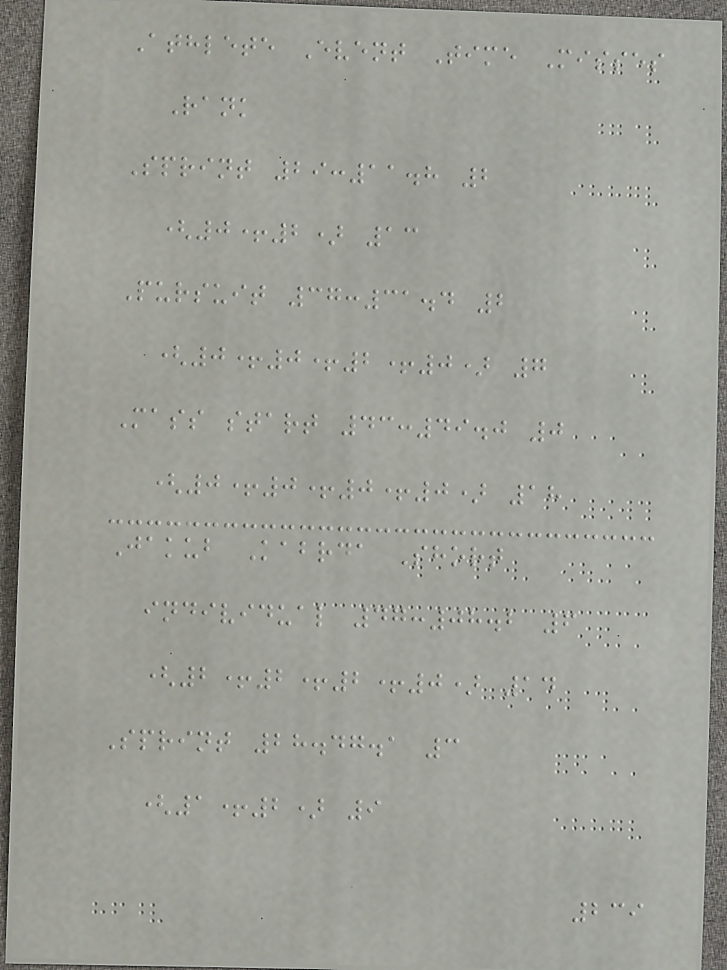Athlete Event Time Misses
Rank
Sprint 29:11.8 2
(0+2) 13
Pursuit 37:31.4 2
(0+0+2+0) 7
Mass start 43:49.0 0
(0+0+0+0) 18
Jakub Kabrda Short
individual 47:08.2 6
(2+2+2+0) 14
Sprint 28.47.1 3
(1+2) 9
239
